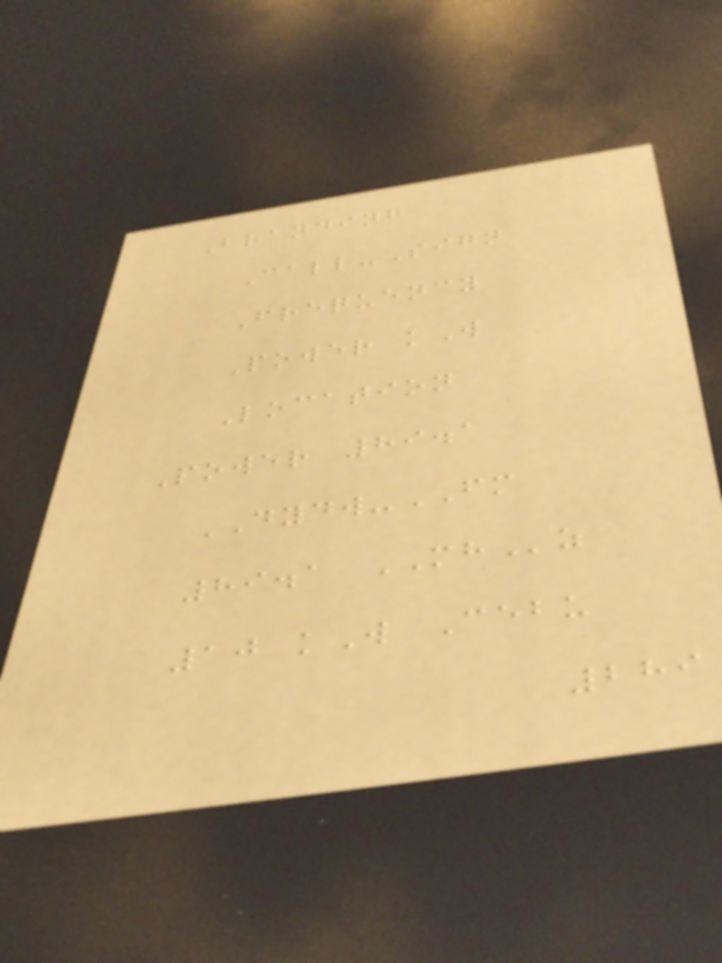Branding
Call-Sign
Frequency
Power kW
Location
Power 89.1
DYDW-FM
89.1 MHz
10 kW Cebu
289
